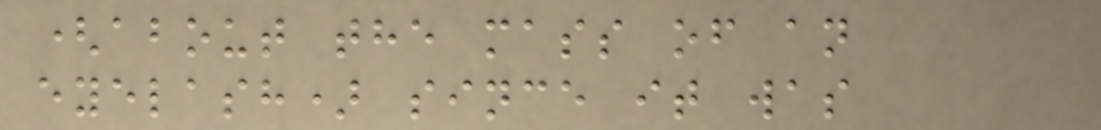(about the mass of an
eyelash) since it was
